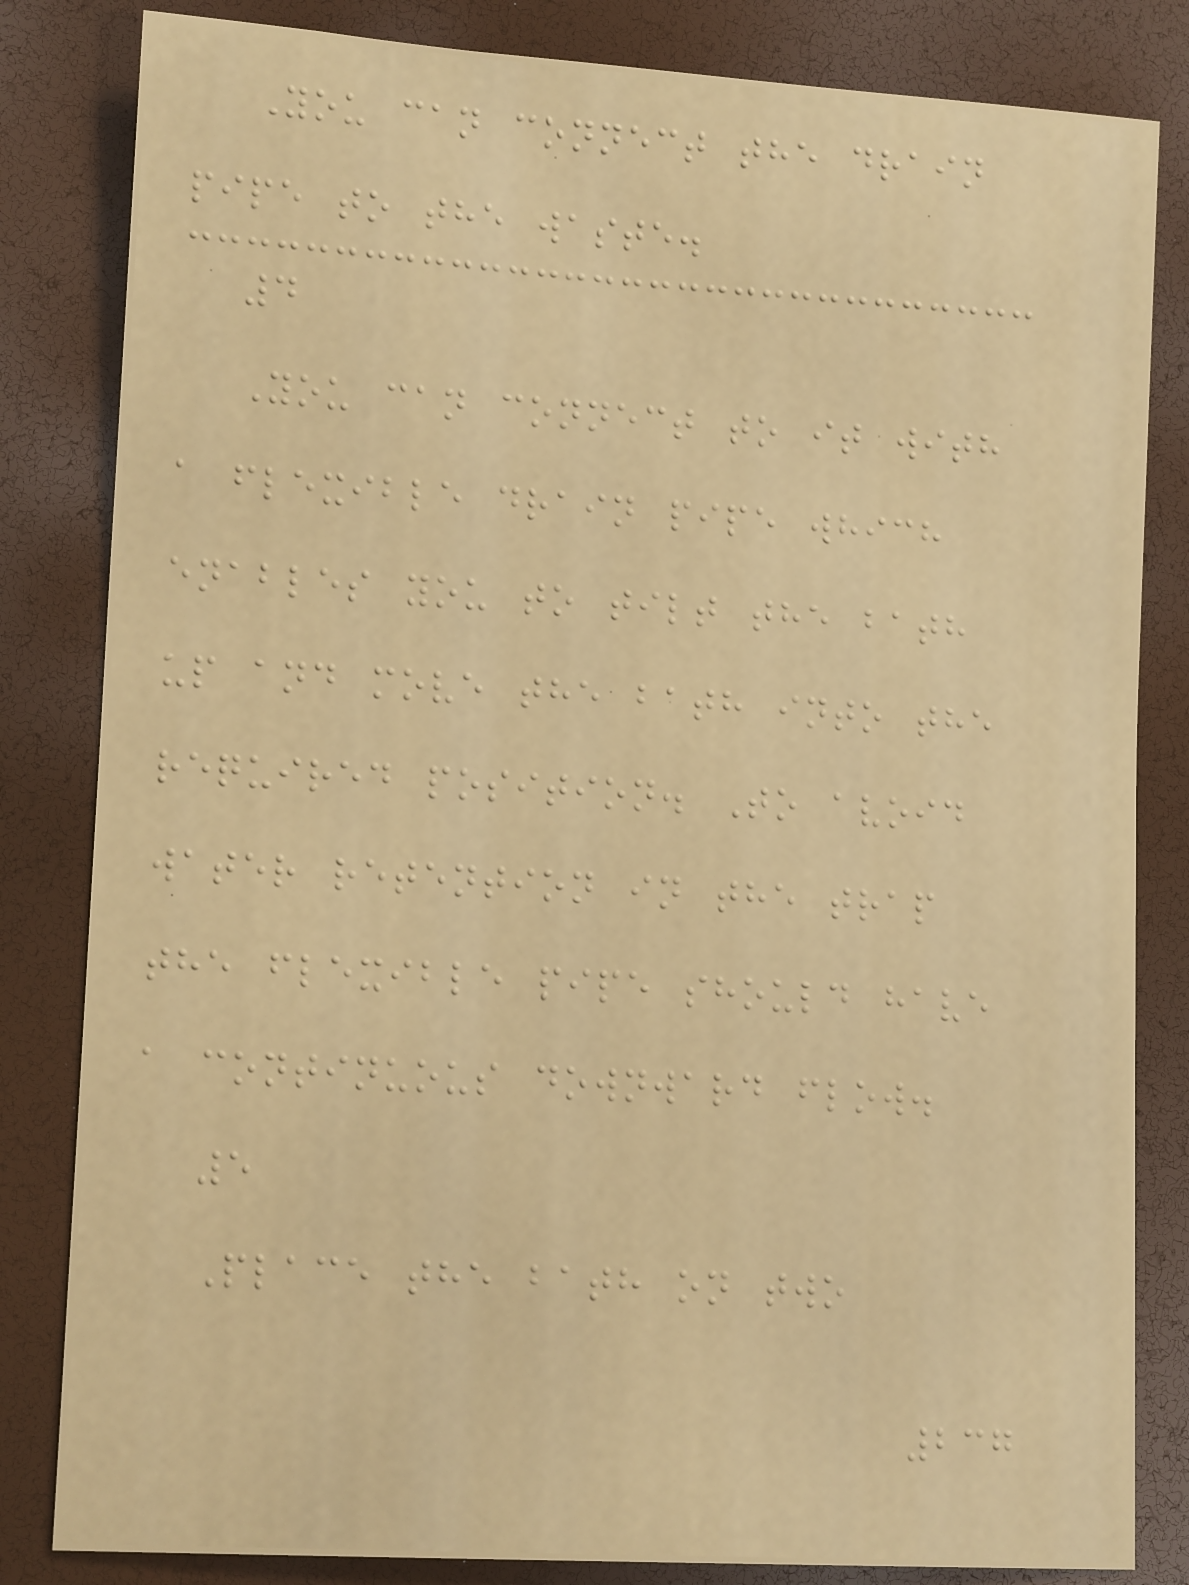You can connect the drain
pipe to the waste.
4
You can connect to it with
a flexible drain pipe which
enables you to tilt the bath
up and move the bath into the
required position. To avoid
water retention in the trap
the flexible pipe should have
a continuous downward flow.
5
Place the bath on two
237
